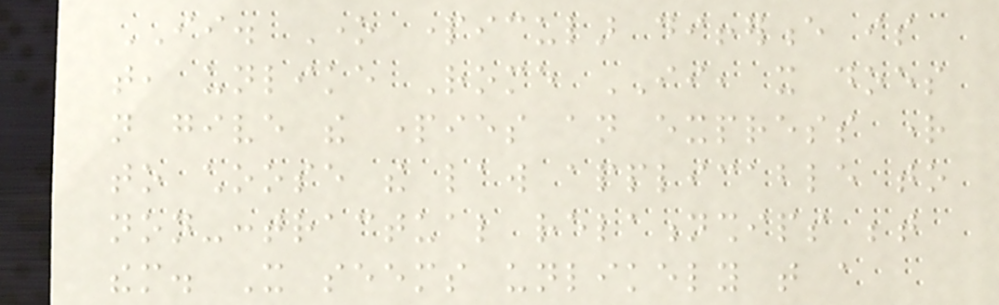II. One particular difference is
that, unlike Rome II, it does
not give the parties an express right
to choose the law applicable to
non-contractual relationships between
them. It seems unlikely that a
